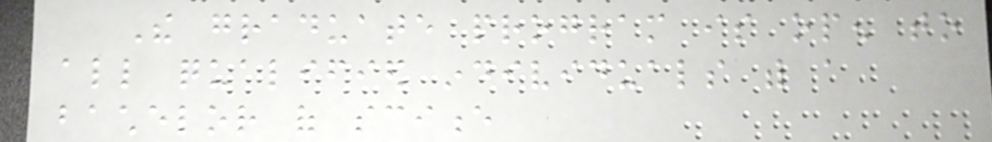The graduate program is open to
all qualified individuals with a
bachelor of science
